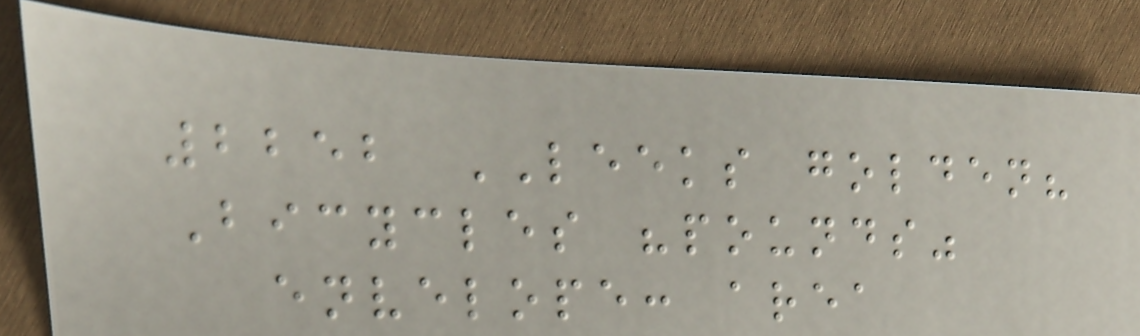2252 LEEKS golden?
Bicycles "pounds"
envelope: area
